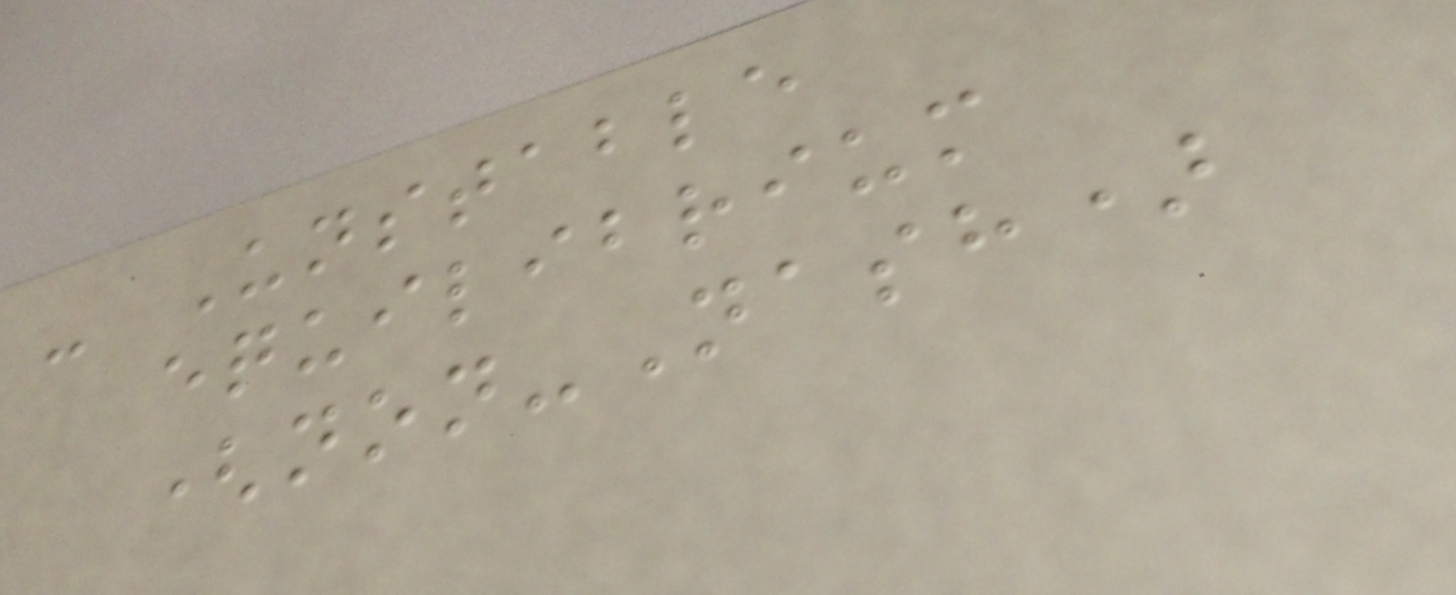- Unstable
equilibrium
(non-Nash)
